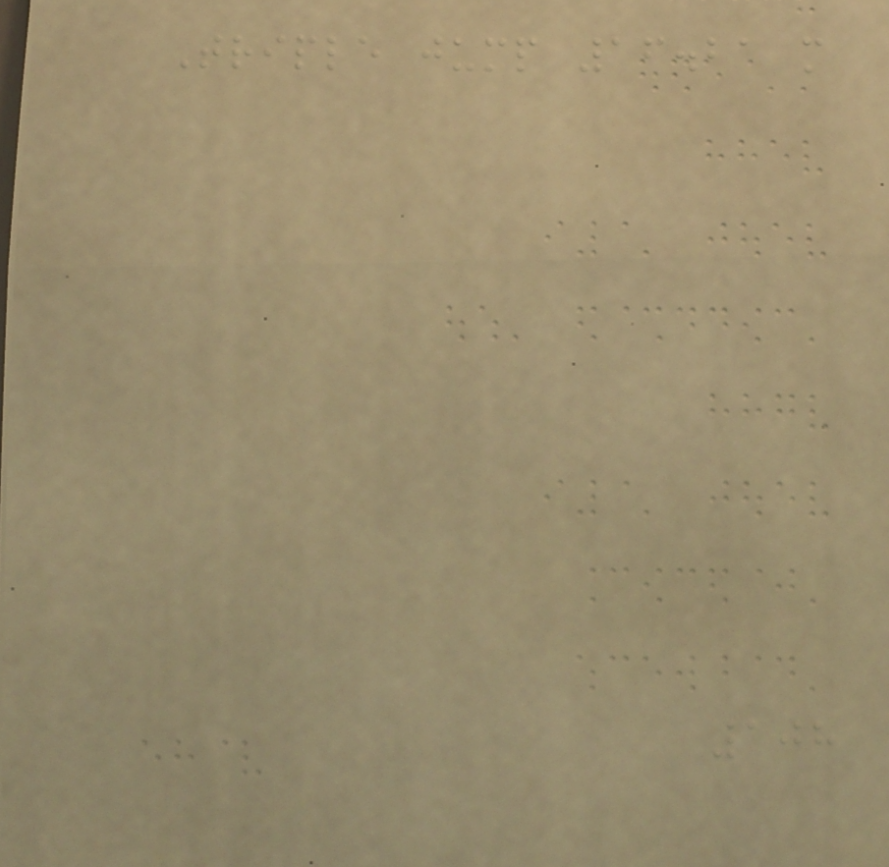Triple jump 16.21 m
108
